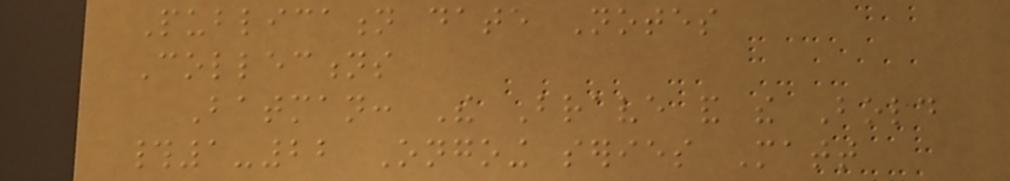Publication date Notes
Collections
Batman: The Brave and the Bold
#1-22 Ongoing series Matt
